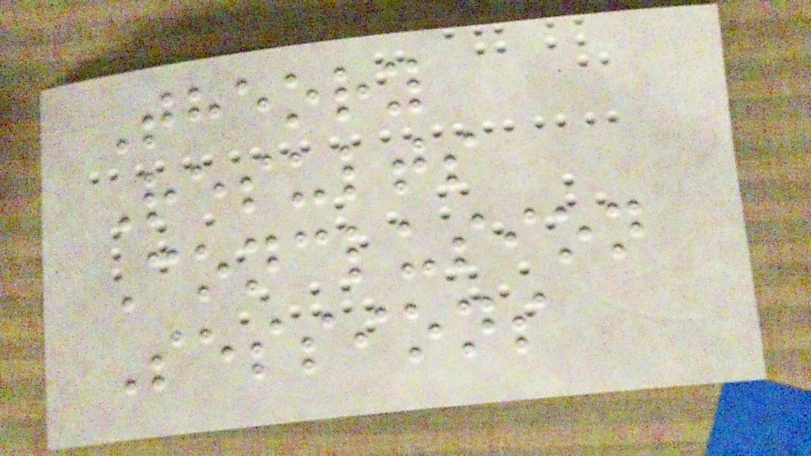Theory
Results
Conclusion
Sessions
